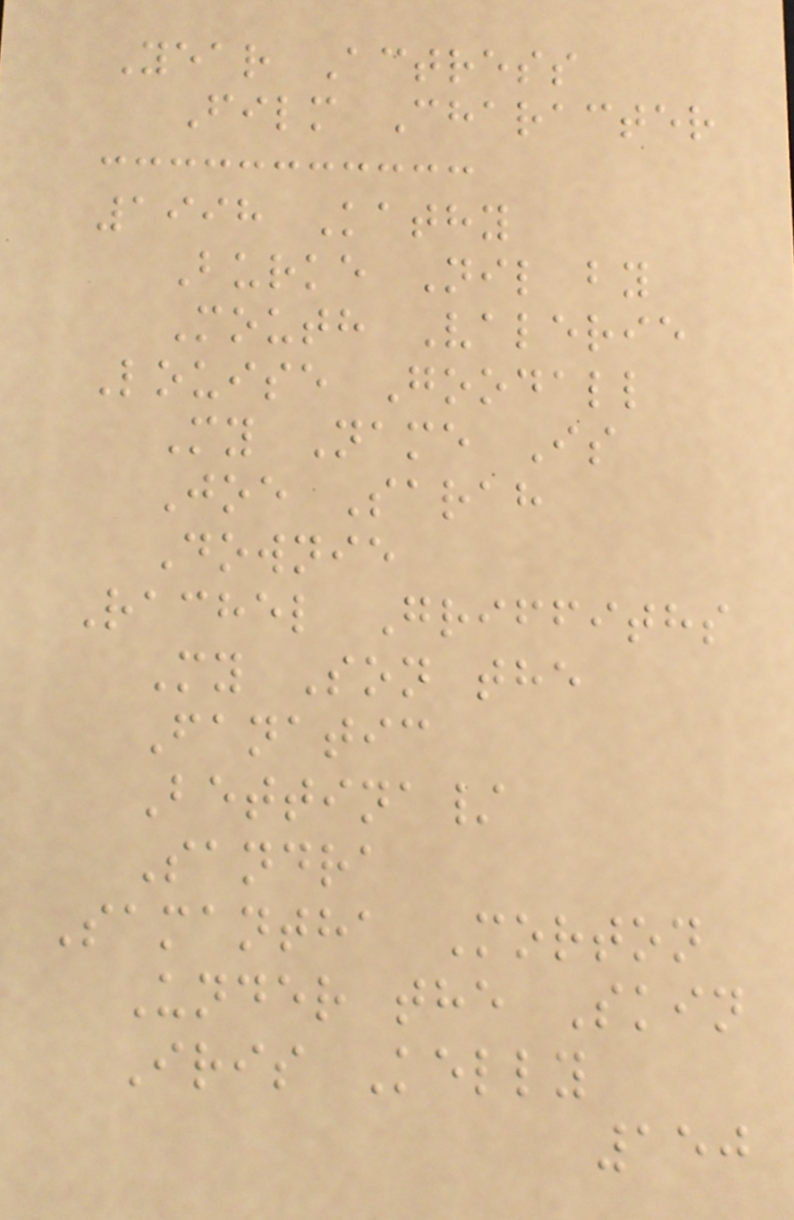Year Actress
Film Character
1998 Kathy
Burke Nil by
Mouth Valerie
Louise Goodall
My Name Is
Joe Sarah
Downie
Rachel Griffiths
My Son the
Fanatic
Bettina/
Sandra
Samantha Morton
Under the Skin
Iris Kelly
150
